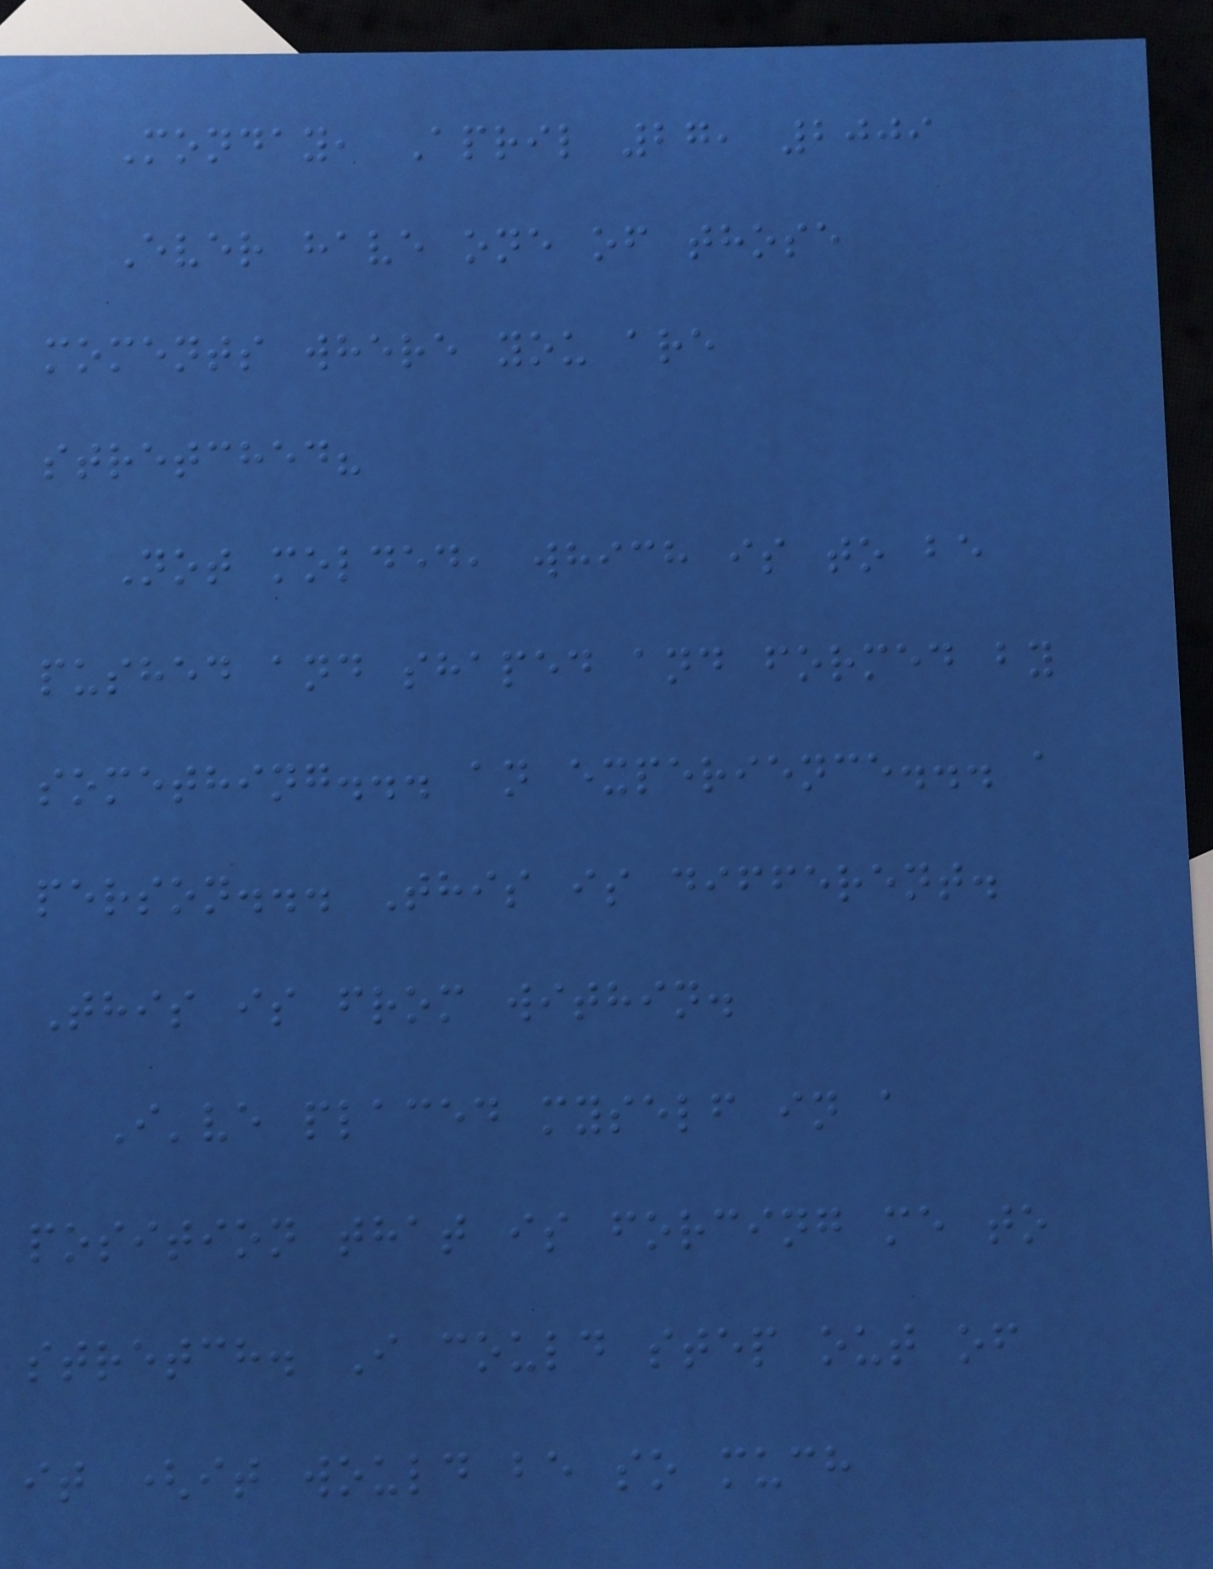Monday, April 27, 2009
Ever have one of those
moments where you are
stretched?
Not molded, which is to be
pushed and shaped and formed by
something... an experience... a
person... This is different.
This is from within.
I've placed myself in a
position that is forcing me to
stretch. I could step out of
it (it would be so much
